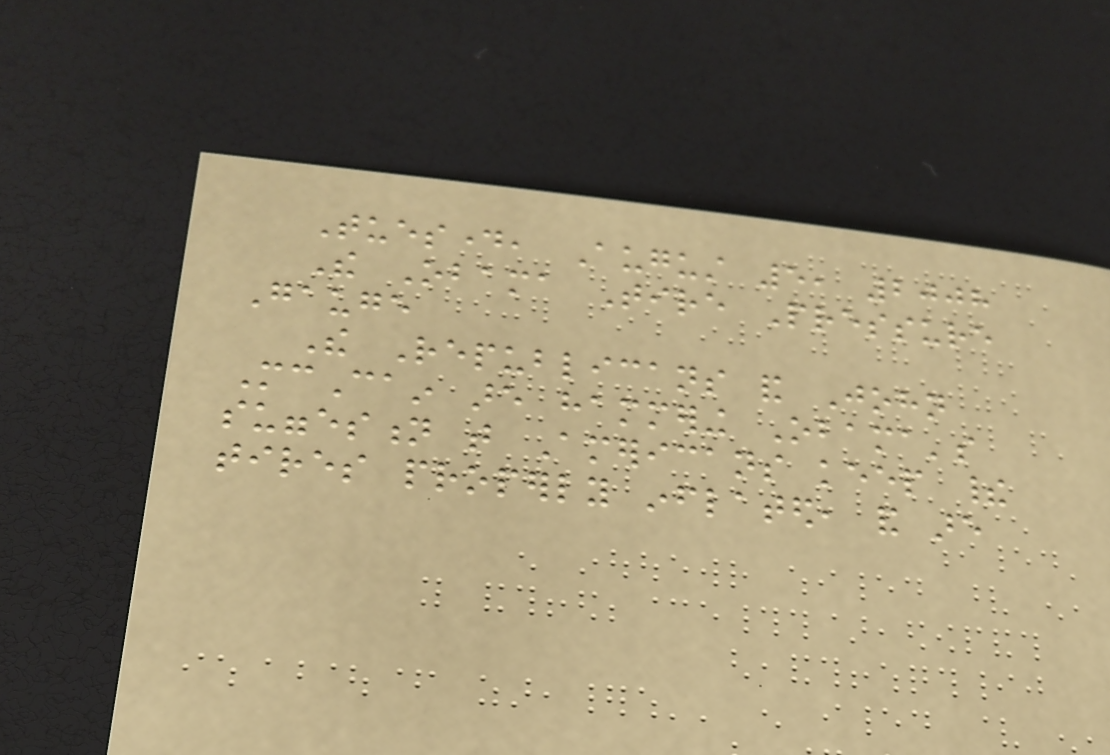Tuesday, August 5, 2008
The Obama Tire Pressure
Gauge
The Republicans and John
McCain are hammering Obama's
suggestion that Americans keep their
tires properly inflated, and are
